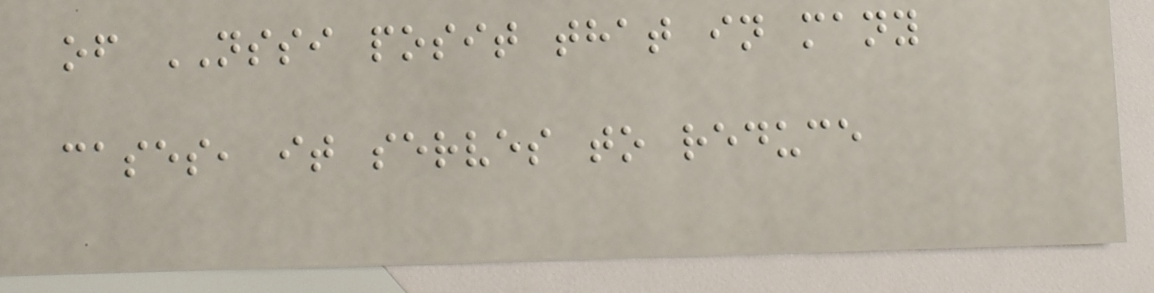of NSSI posit that in many
cases, it serves to reduce
